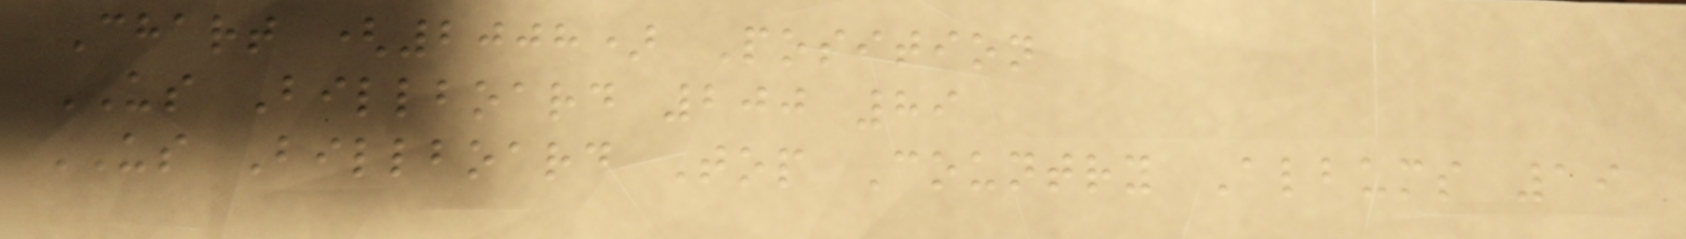Chart (2008) Position
US Billboard 200 89
US Billboard Top Country Albums 19
